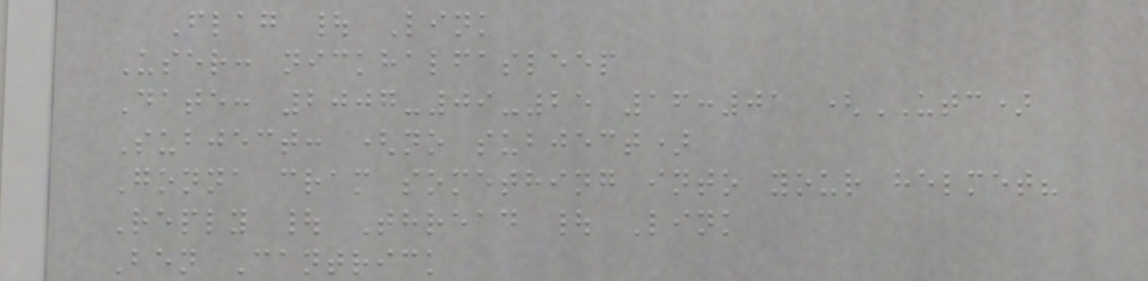Flag | Link
User: nickhalfasleep
Date: 2007-09-25 16:01 (UTC)
Subject: (no subject)
Gonna cram something into your helmet?
Reply | Thread | Link
Ben Cantrick
